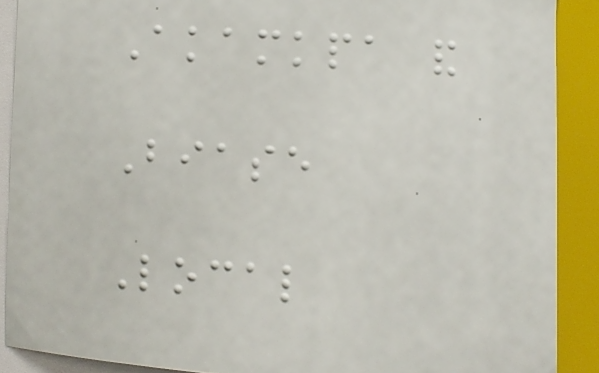Akamkpa and
Biase
Local
